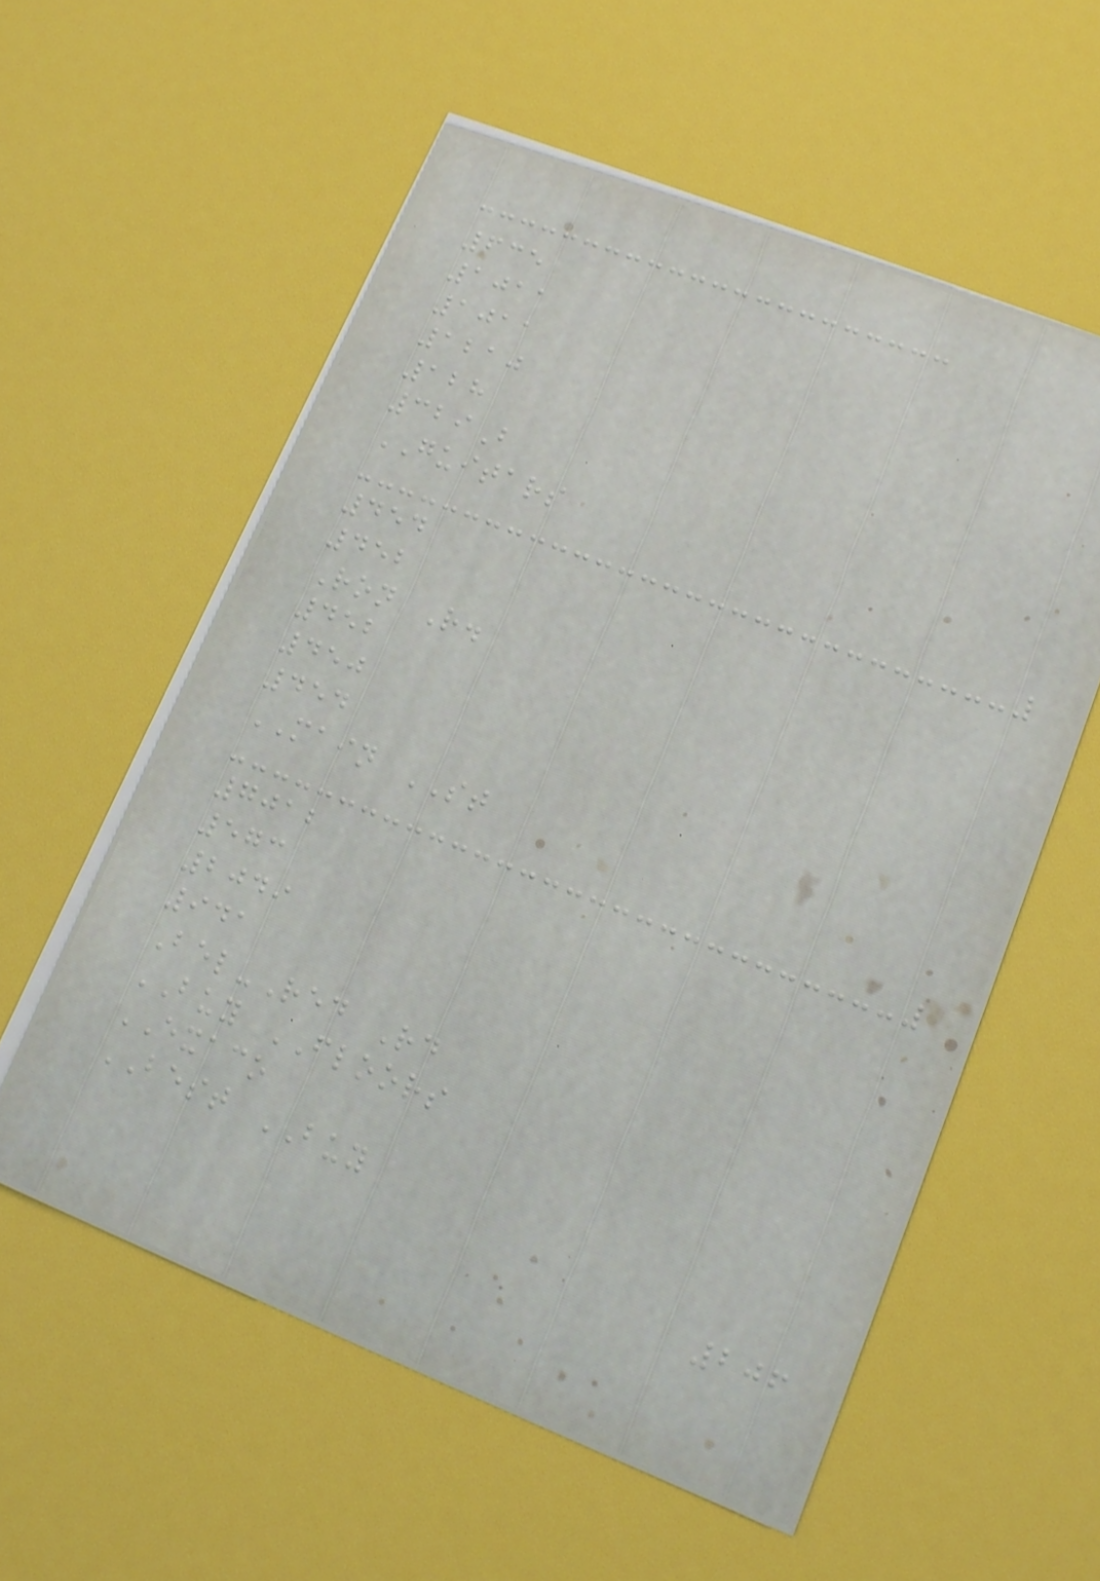635
1011
1011
1210
128
329B
GUITARS
454
452
Ron R.
452
450
454
MAIN ST
7012
573
2049
941
Bel-Red Rd
BUY FLOORS
EXACO
BEST BUY
206
